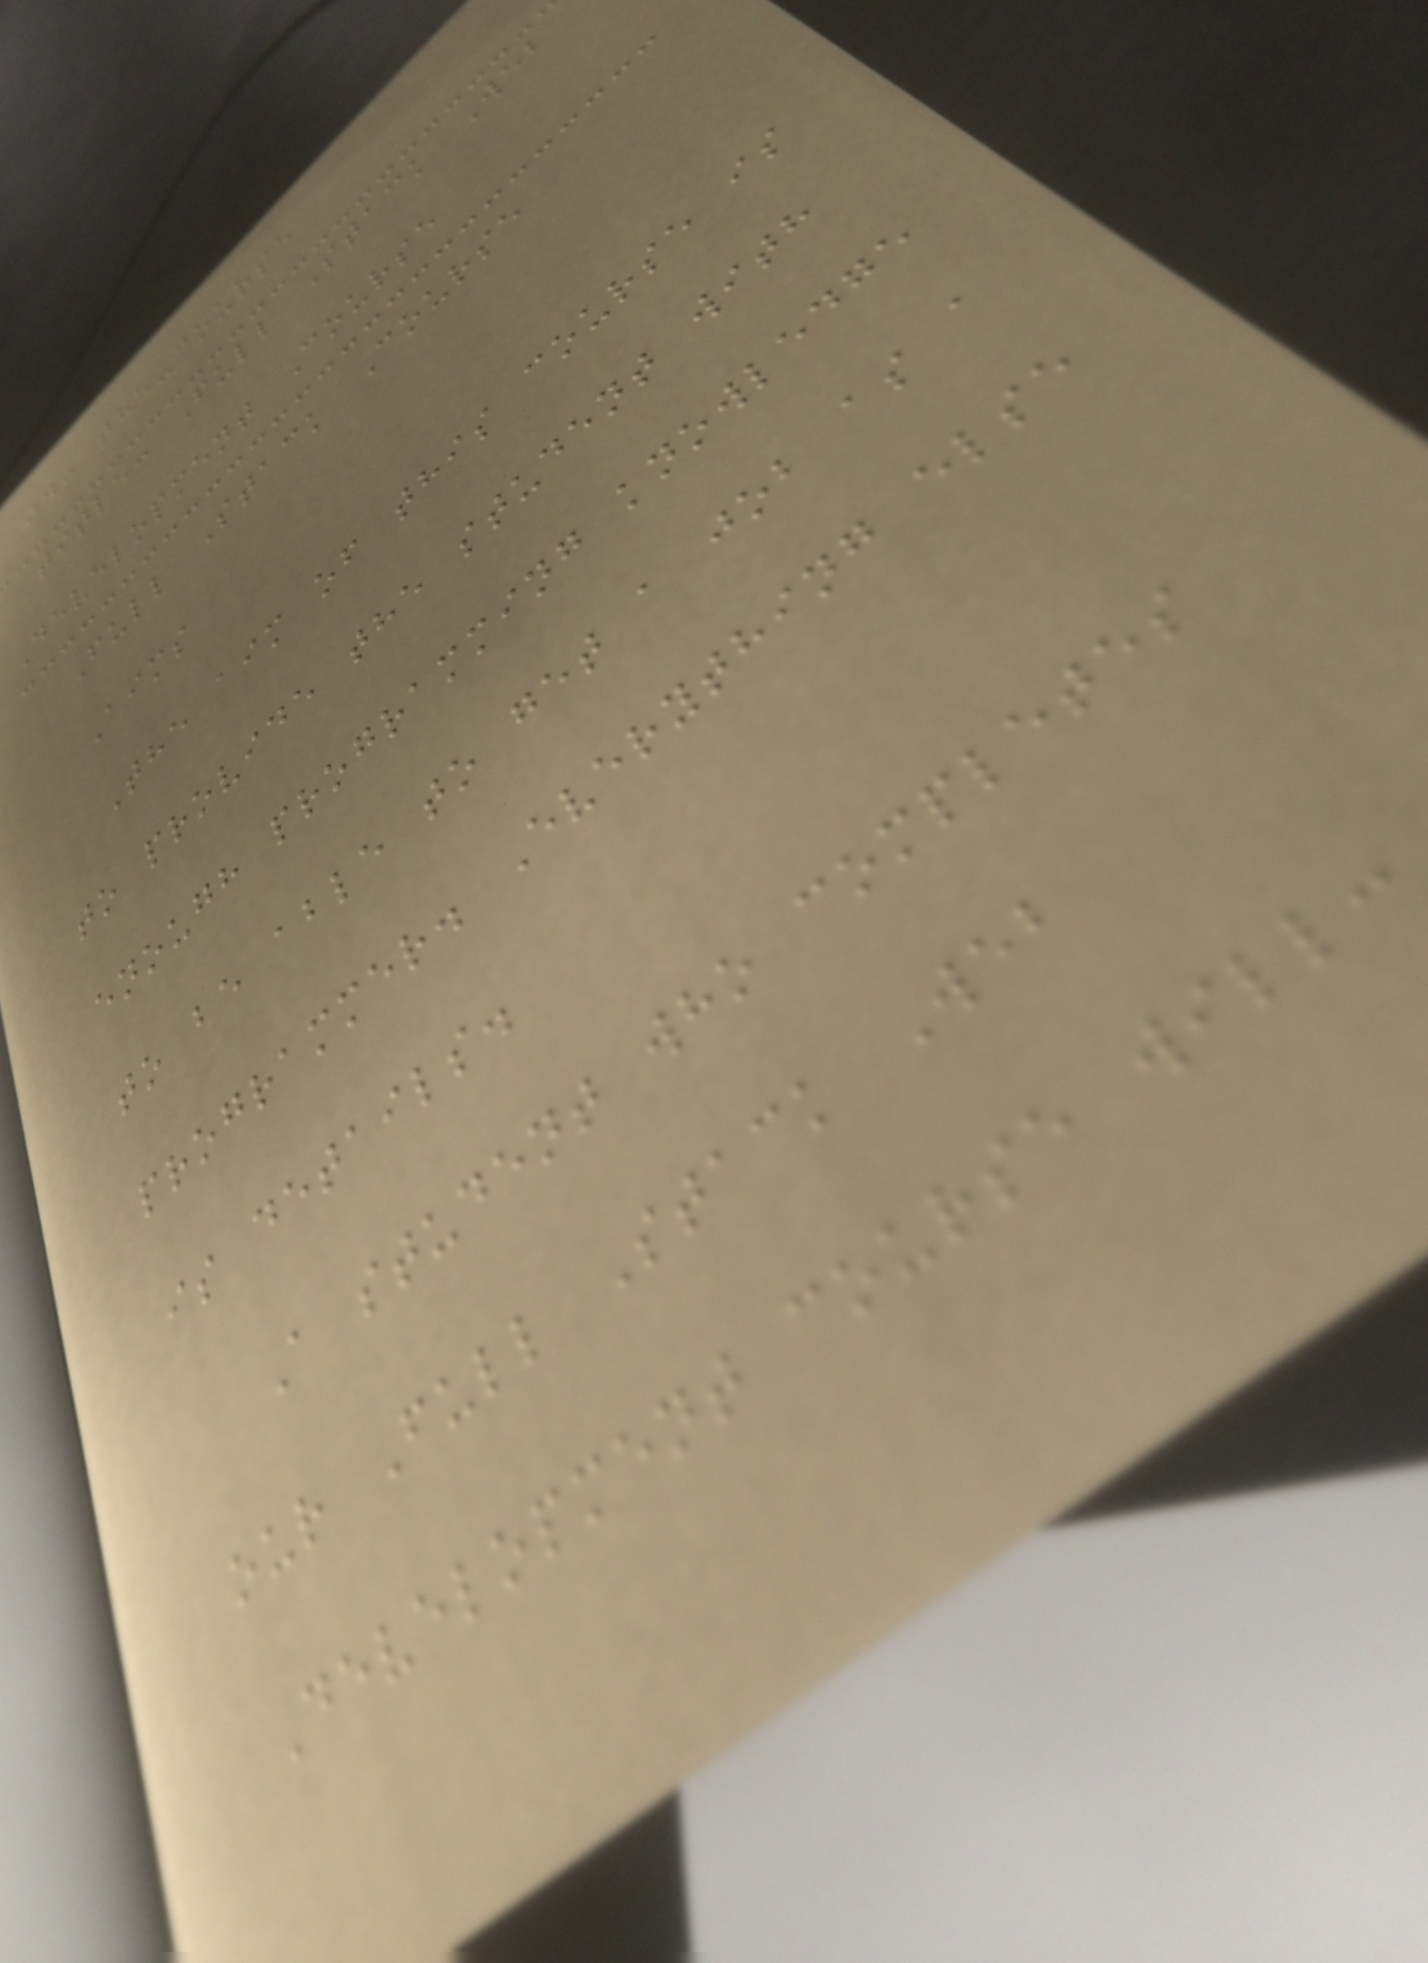id: the-course
title: Full Stack Web
Development Course
Full Stack Course
Aims
The aim of this course is
to provide the student with
enough programming knowledge
to be able to get a job as a
programmer. Everything else
is details.
A student who completes
our Full Stack Web
Development course will:
